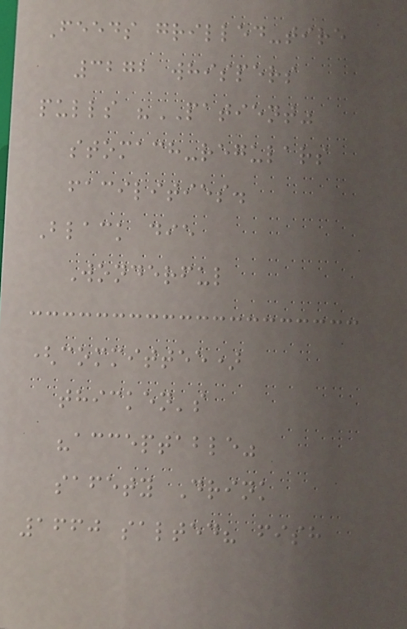Feeds grilled-tire
3272 whispers
pulls "PATIENT"
stomach-regulars
facilities.
Black die
Wonderful
(committee)
thicken's
"acceptable"
safety Drink
1660 salted? fish
